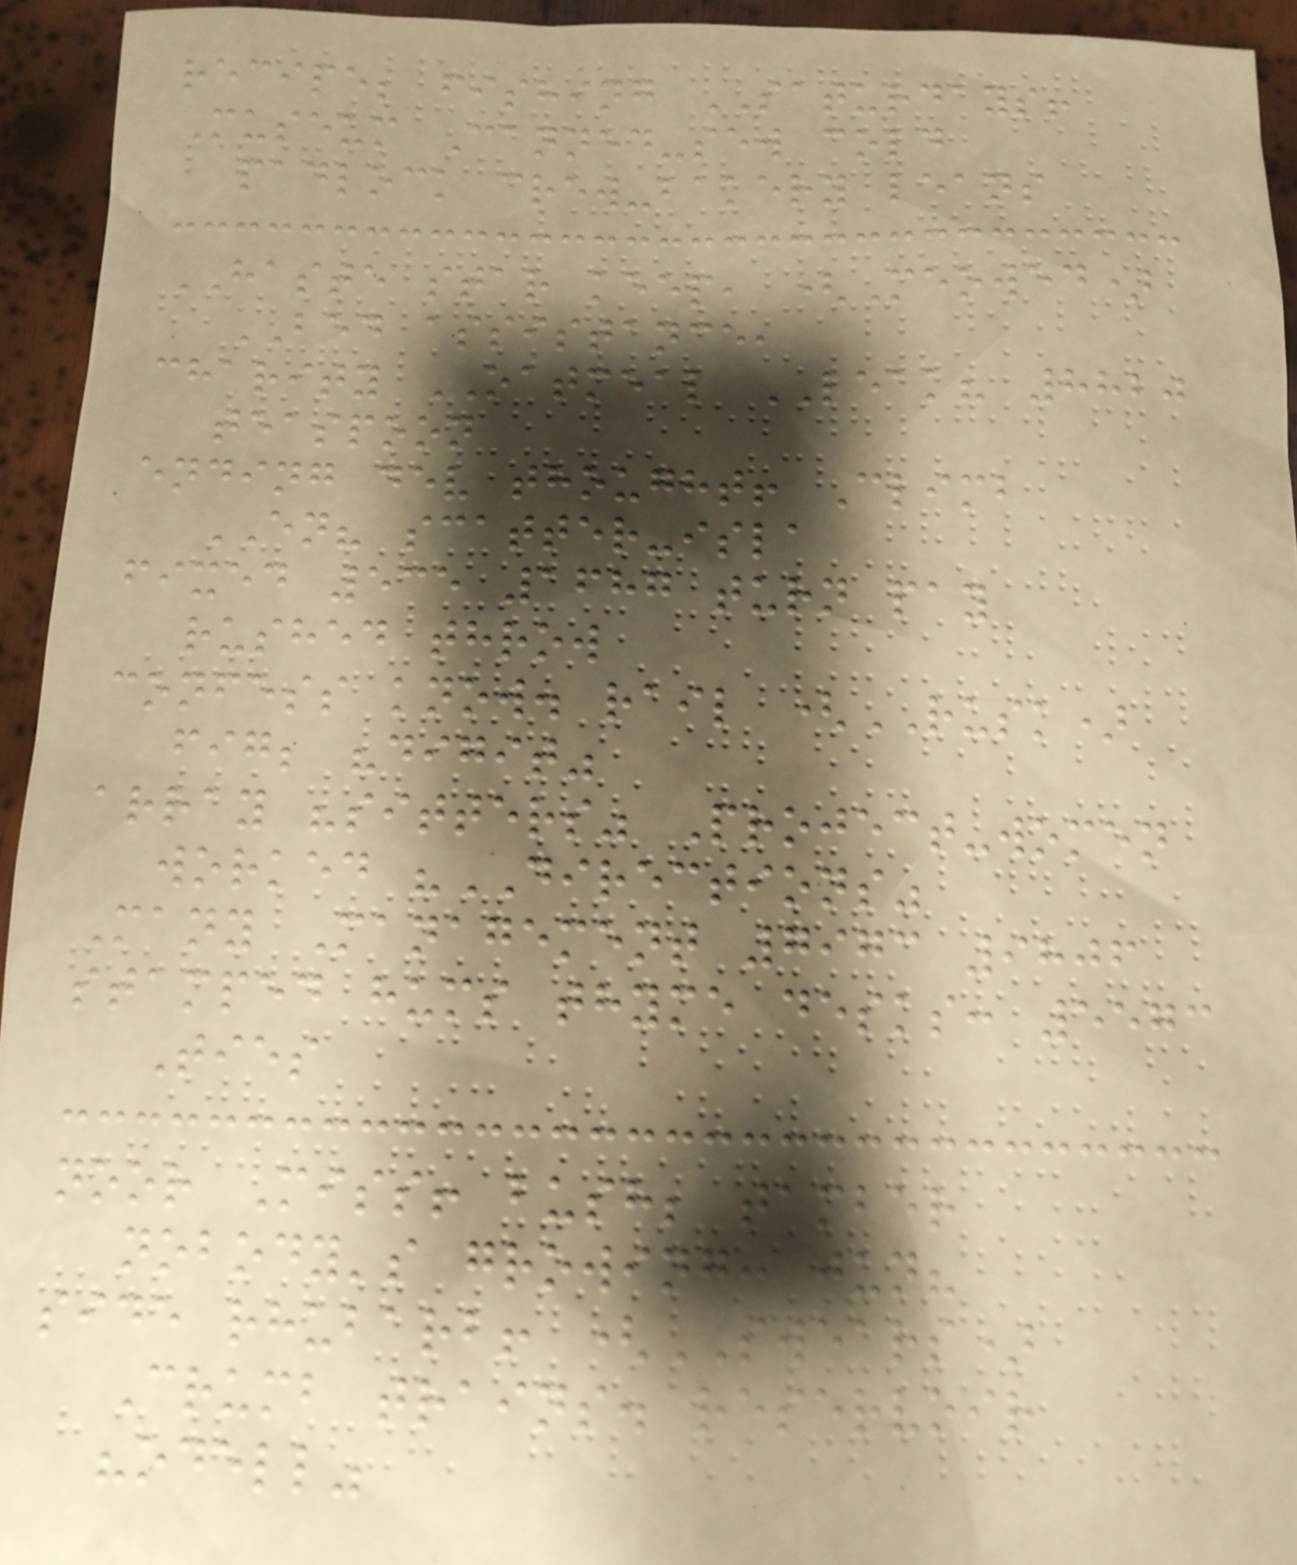recipe; fishing SATURDAYS!
Museum Canned-sew cold
padlock crew-bakery leans
HASTE star keep, (Meowed)
BED assistance,
charity OATMEAL LEAK? 8820
teaspoon
ending dev thought! Climb
EN? scatter-isla
fixed 535 1687 turn pay
rushed throw
confess know. rail (RUSK)
fig; "digit"
array "sitters" Project-women
worked "DIRECTIONS"
Many Management 7973 9806
stamped hums thyme desks: 5573
Ties
noor Miss! bush; tamber
nobody's growing: jun?
side rhubarb! (SWEARS)
Crumb trains. reservoir
"odell"
